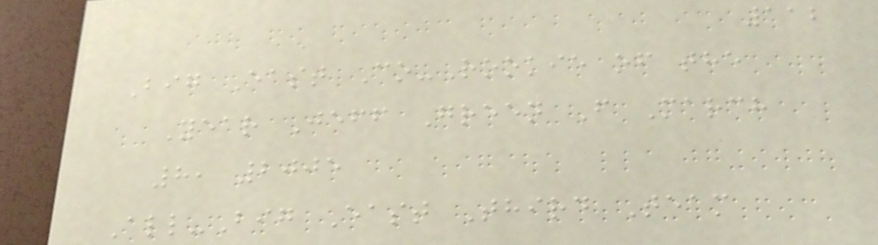112
Big East Co-Rookie of the
Year Jeff Green F March
8, 2005
All-Big East Third Team
